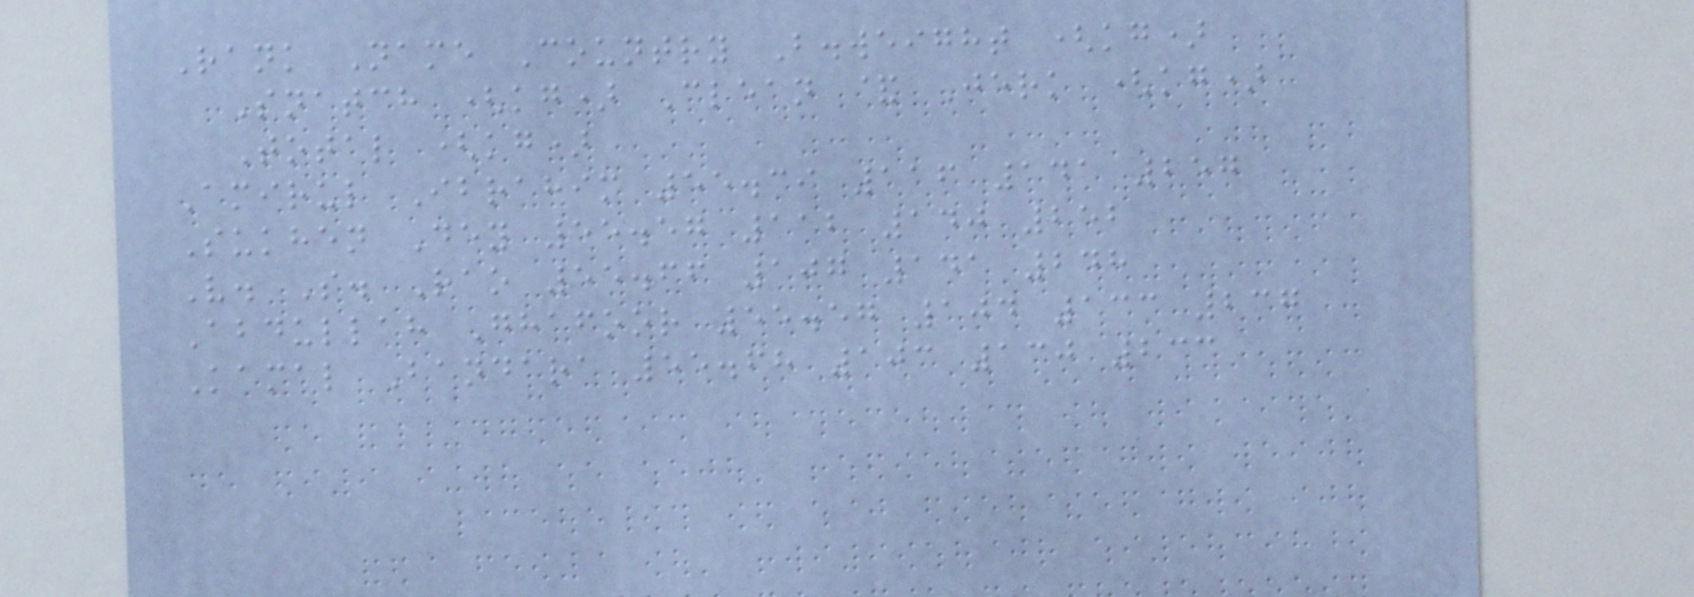Rank Name Country B.weight (kg)
Snatch (kg) Clean & Jerk (kg)
Total (kg)
Amirul Ibrahim 55.39 116 141 257
Sukhen Dey 55.57 112 140 252
V. S. Rao 55.66 107 141 248
Abdullah Ghafoor 55.57 104 133 237
Kamal Bandara 55.68 103 130 233
